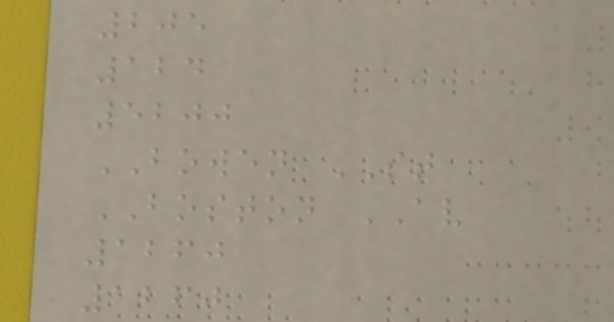205
124
5200
BOWEN ST
BOSTON AV
1260
1260
